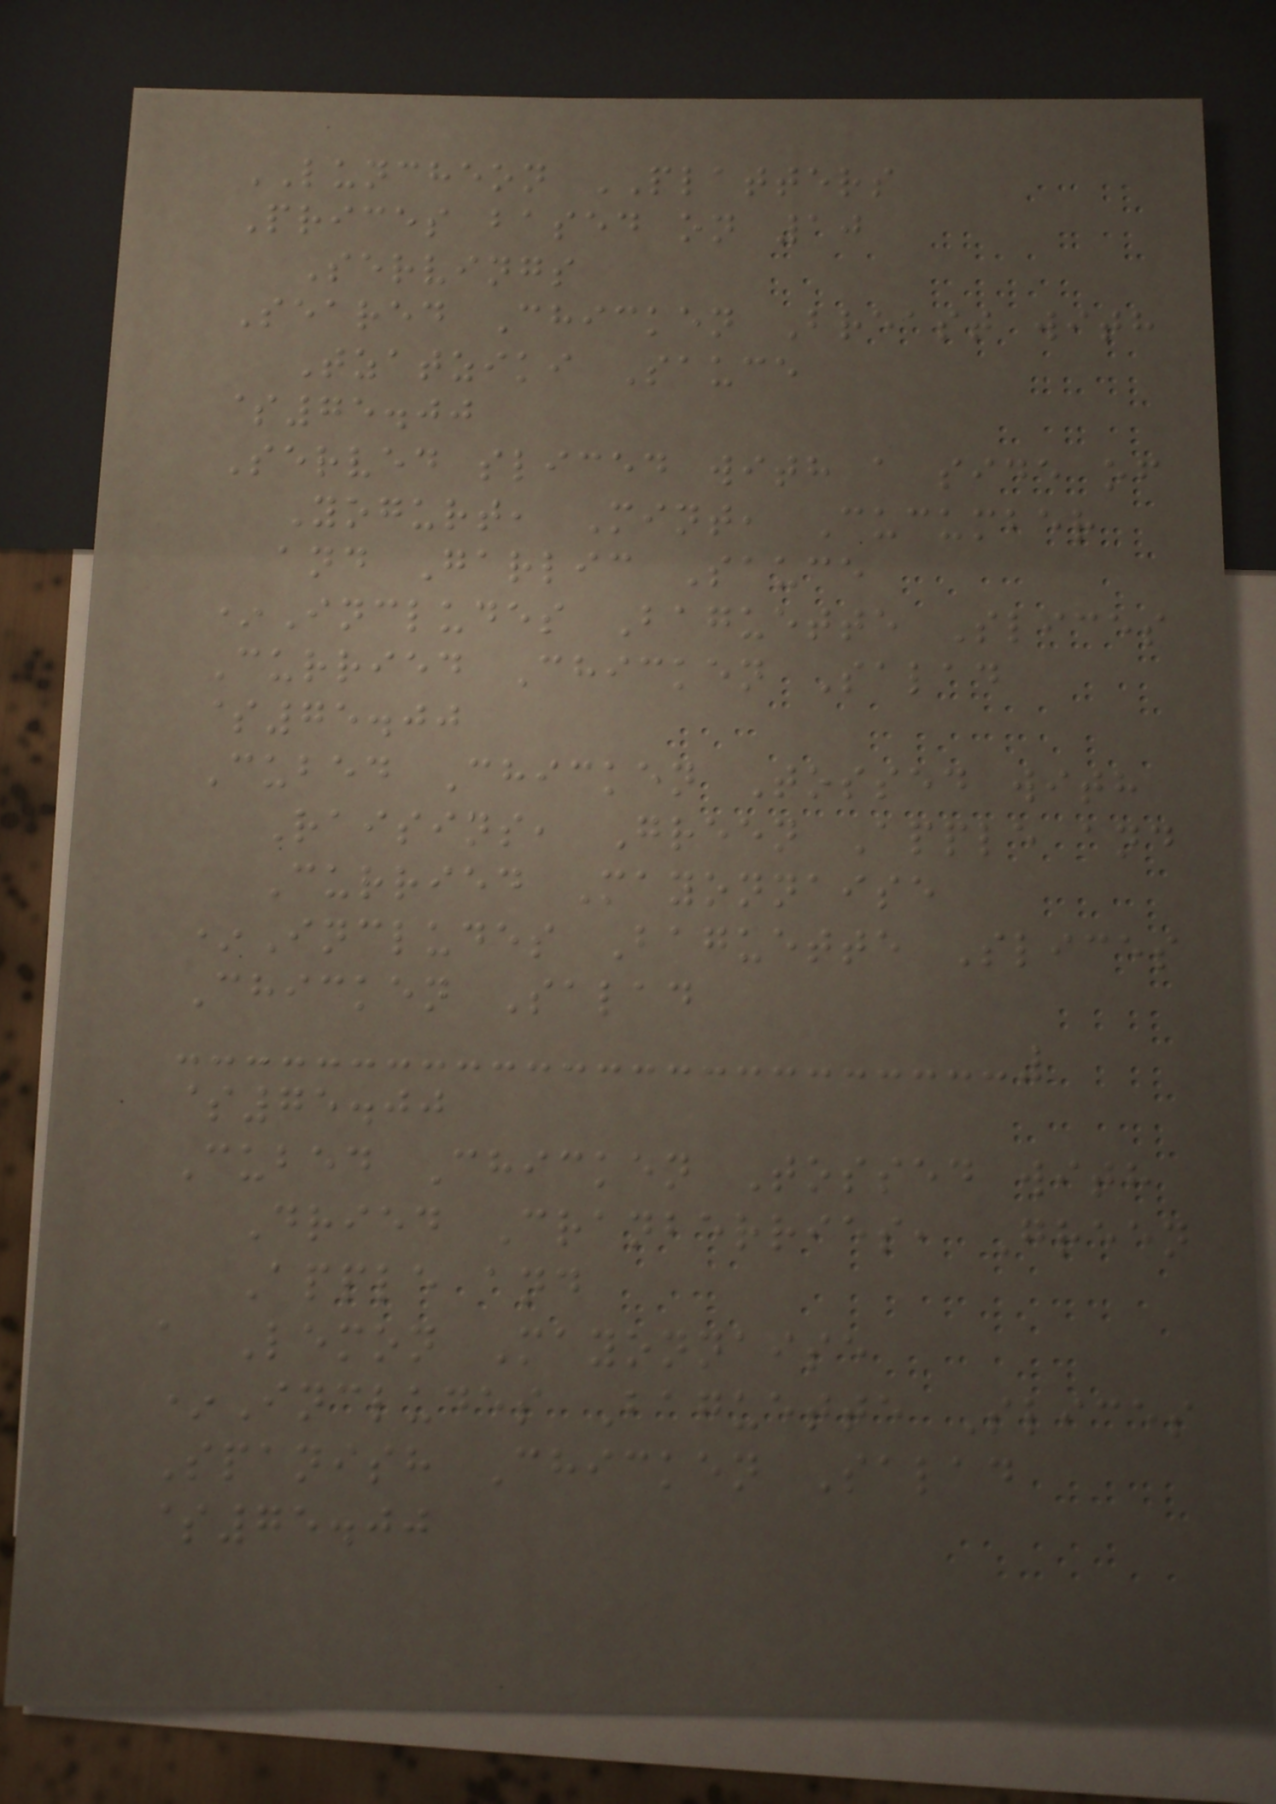LUNCHEON PLATTERS
Prices based on 10
Servings
Seared Chicken Breast with
Tzatziki Sauce
$75.00
Served sliced with a side of
Yogurt, Mint, Cucumber
and Garlic Sauce
*Includes Baguette Slices
Curried Chicken Salad
$75.00
Cubed Chicken Tossed with
Raisins, Green Apple and
Curried Mayonnaise
*Includes Baguette Slices
Chicken Salad
$75.00
Cubed Chicken Tossed with
Dried Cranberries, Green
Apple and
a Lemon Mayonnaise
*Includes Baguette Slices
Spanish Chicken Salad
$75.00
